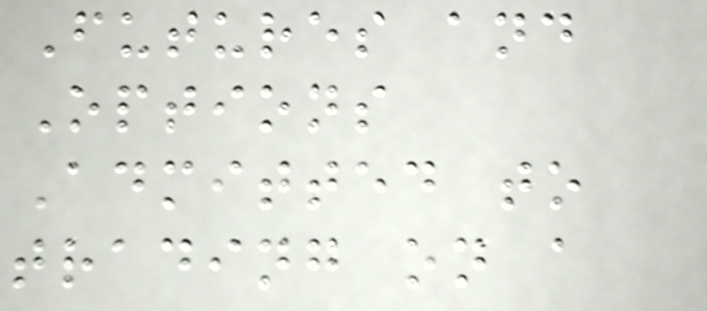Futures and
Options
Admitted to
trading on a
